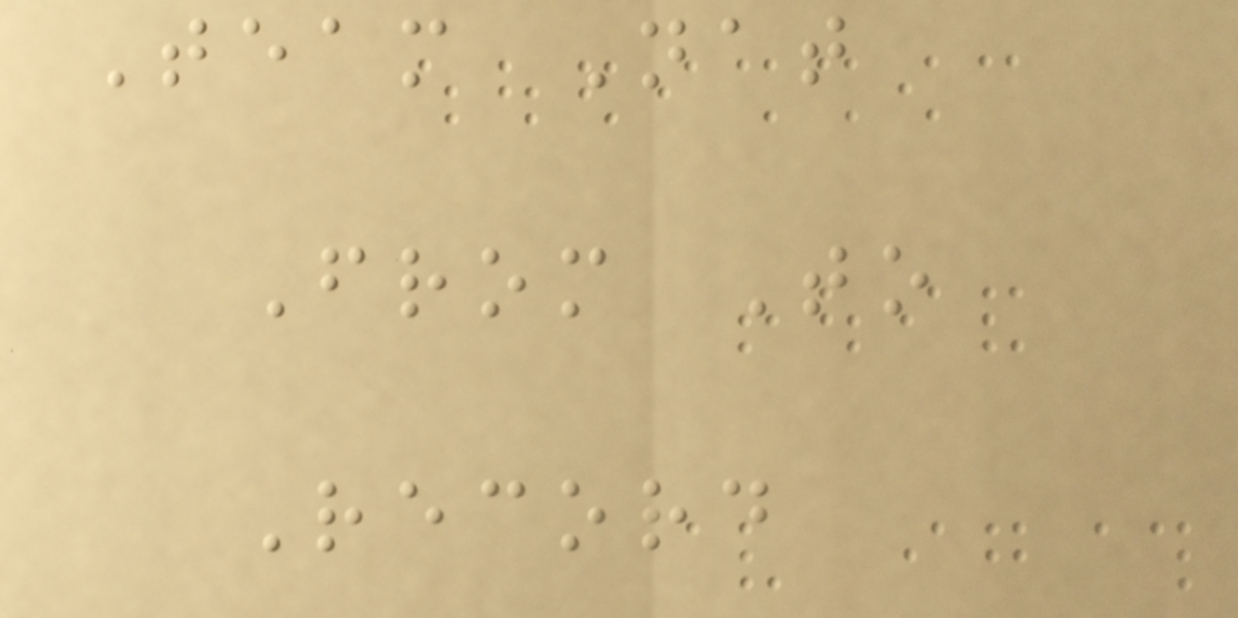Team Nat
From To
Record
